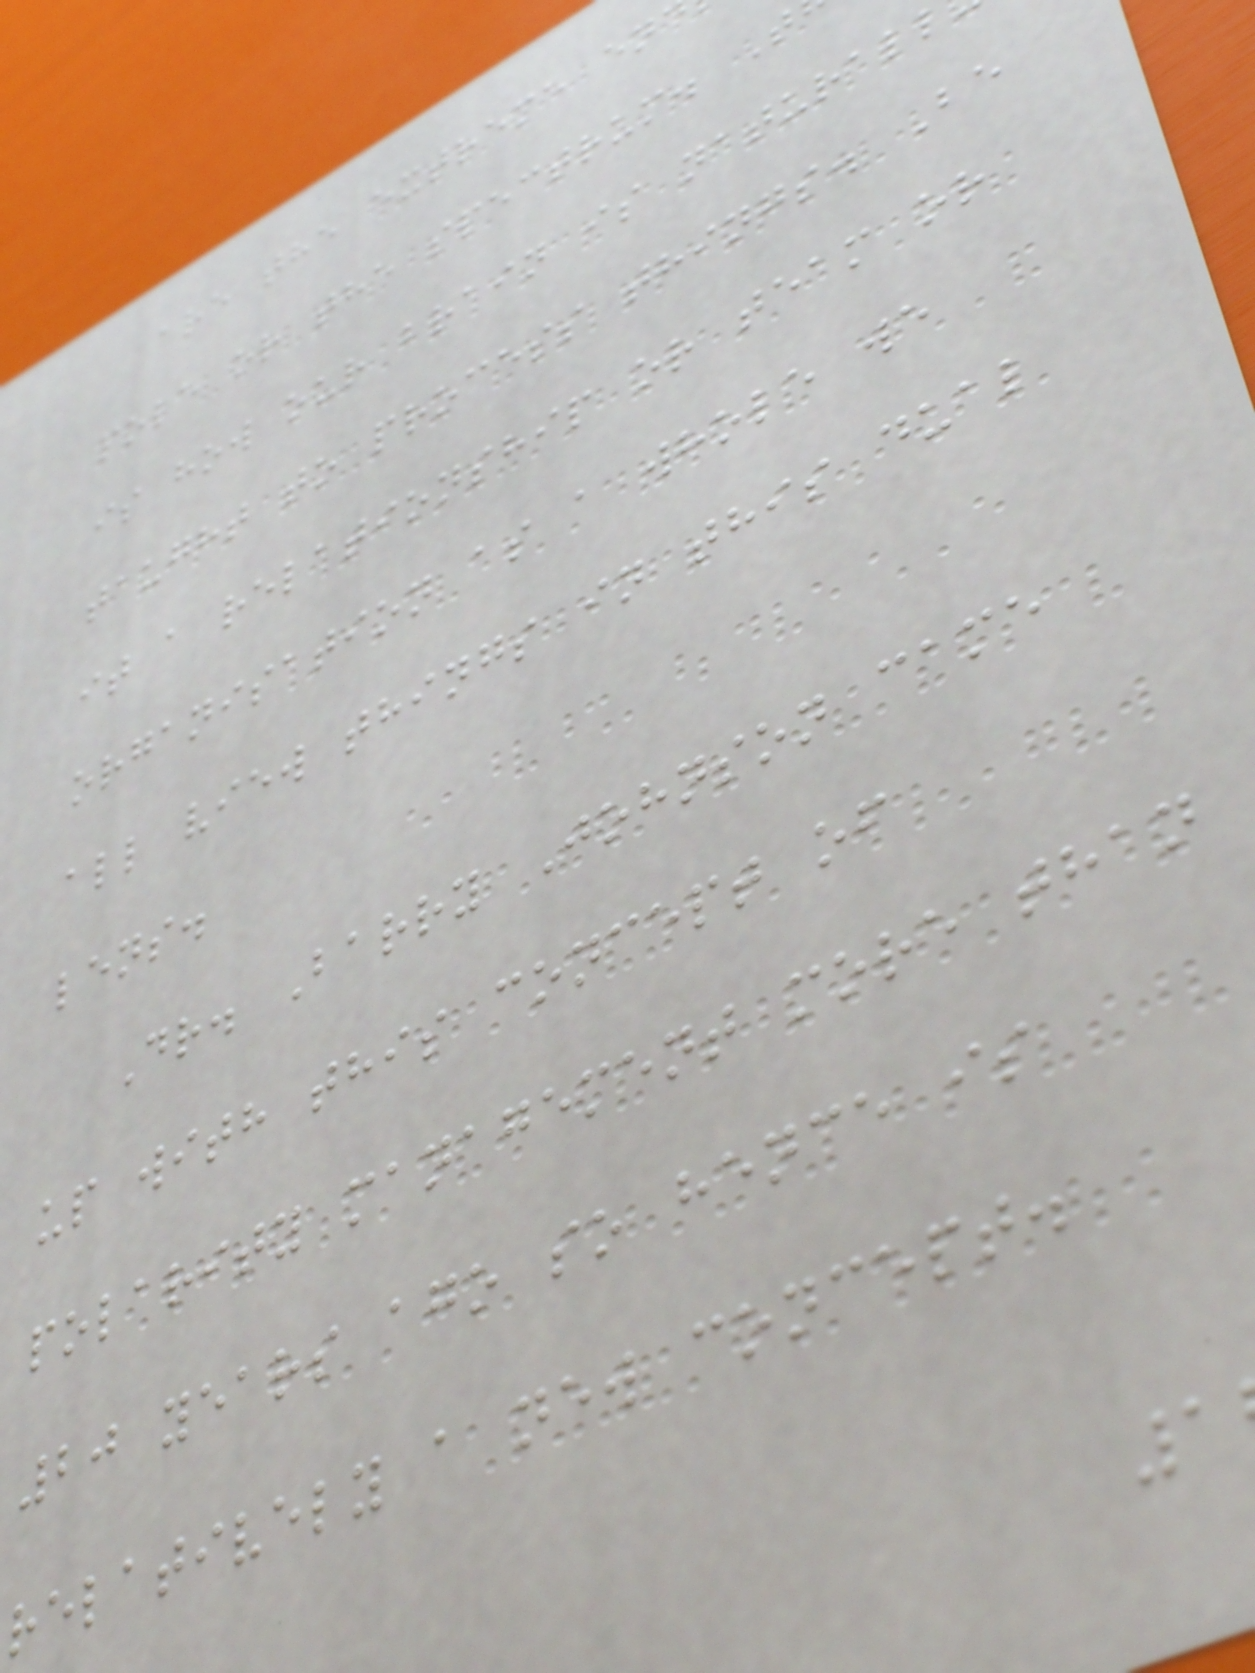are the extreme en
pole or the spectrum. T
is how our brain is natural
taught to process things. Be
it a relationship or team or
organisation as a whole we
all view things in this dual
lens.
Dr. Barry Johnson came
up with this concept of
polarity management more than
20 years ago so hence is
relatively a new concept.
